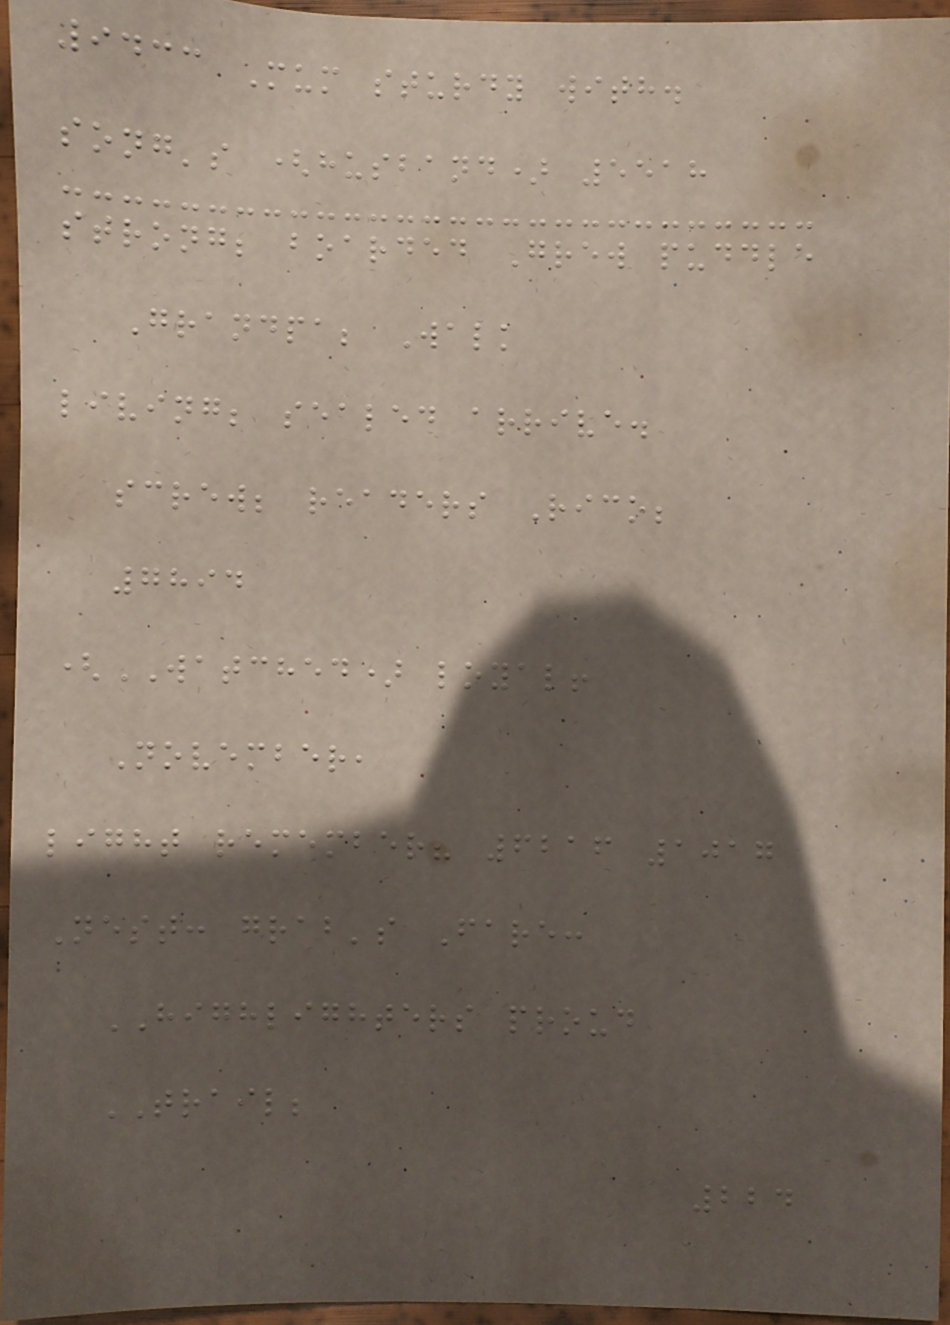9433 Mum sturdy with.
song's (husband) 5518
strong; boarded Grew puddle
Grandpa; Walk
living; sealed arrive.
screw; readers Rico;
7894
(WATCHED) loyal!
November,
light remember? 6216 1017
Nest: grab's Fare:
HIGHLIGHTERS proud
TRAIL;
224
